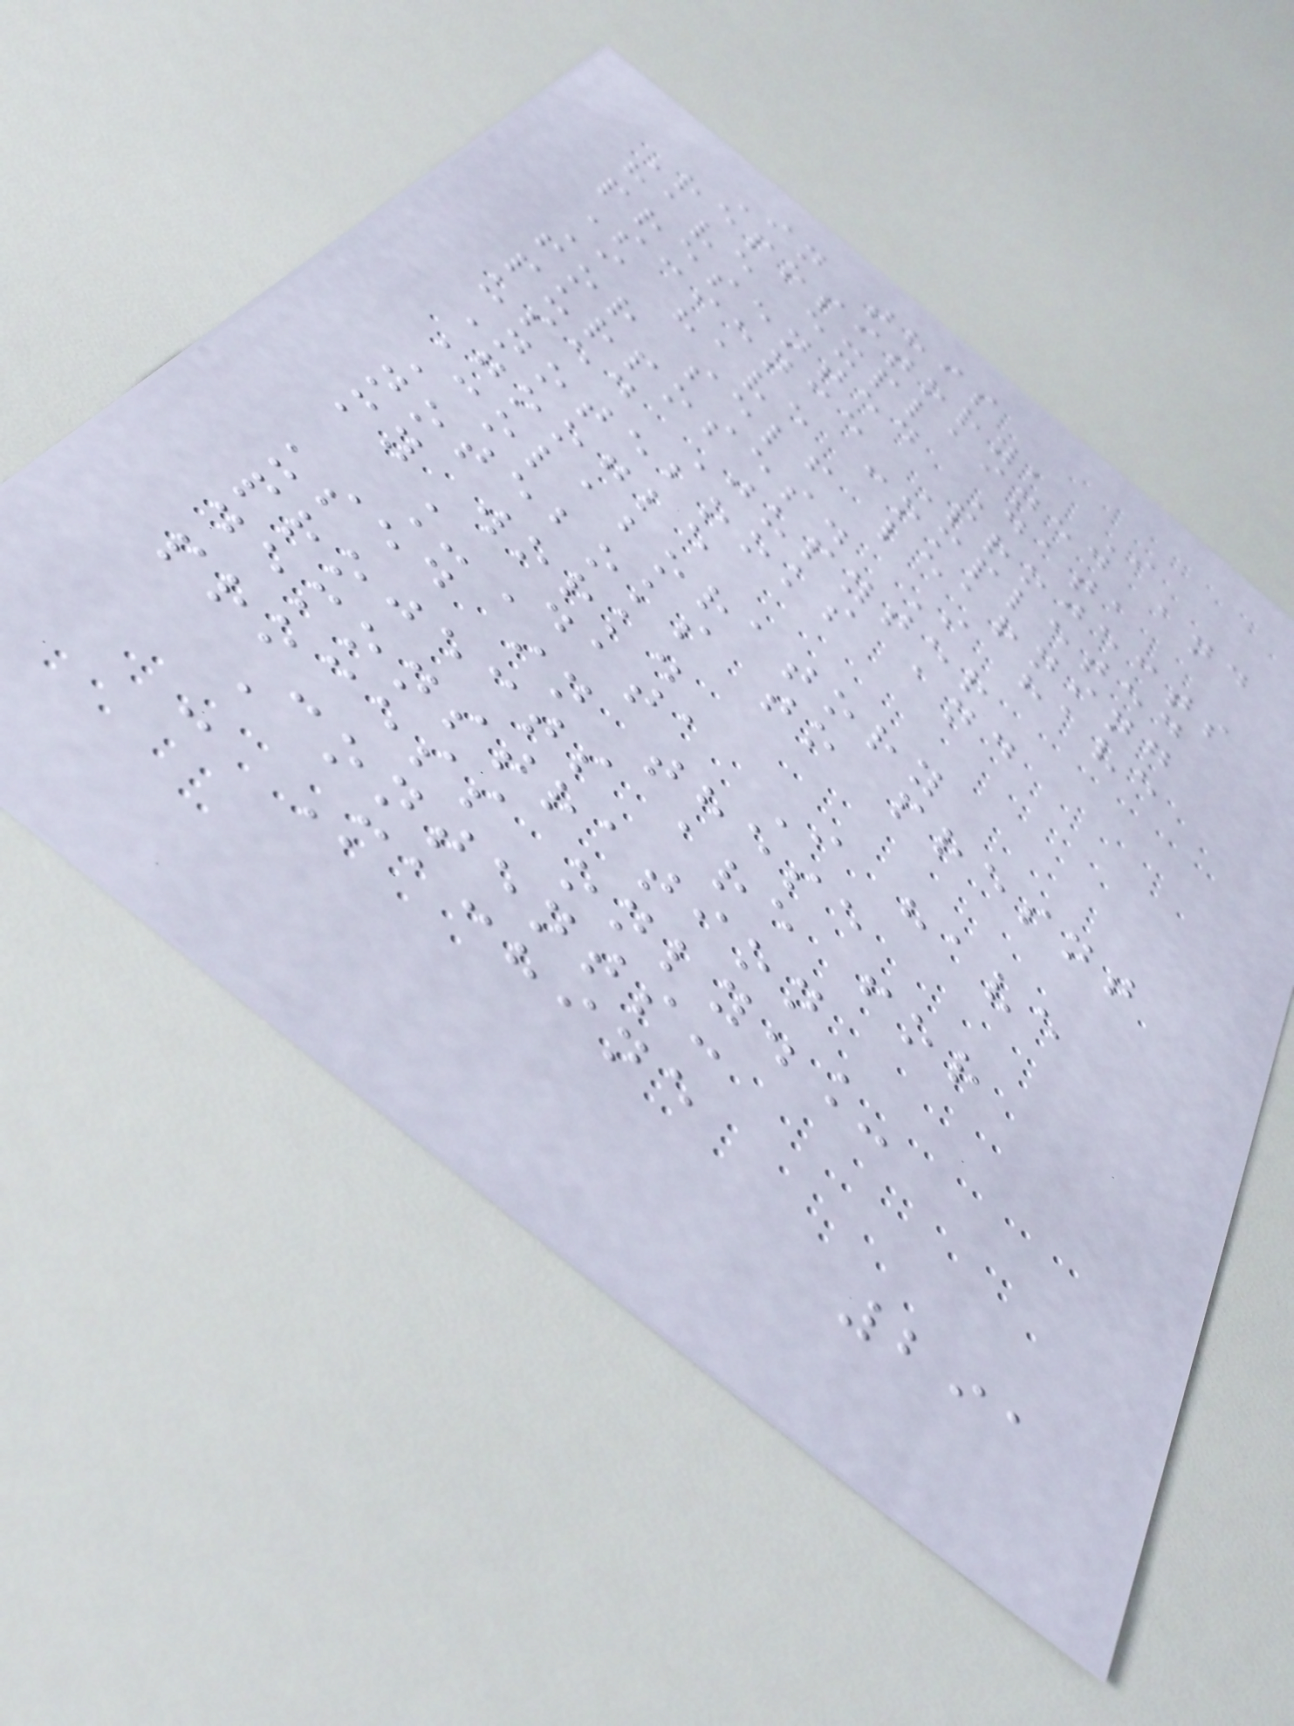In this
Repository, I
have explained and
presented Data
Science Projects
I have completed
for self learning
purposes. I have
used Jupyter
Notebooks and
Google
Colaboratory
noteboks to presnt
my work.
_Data I have
used in these
projects are for
demonstration
process only._
Contents:
- Machine
291
